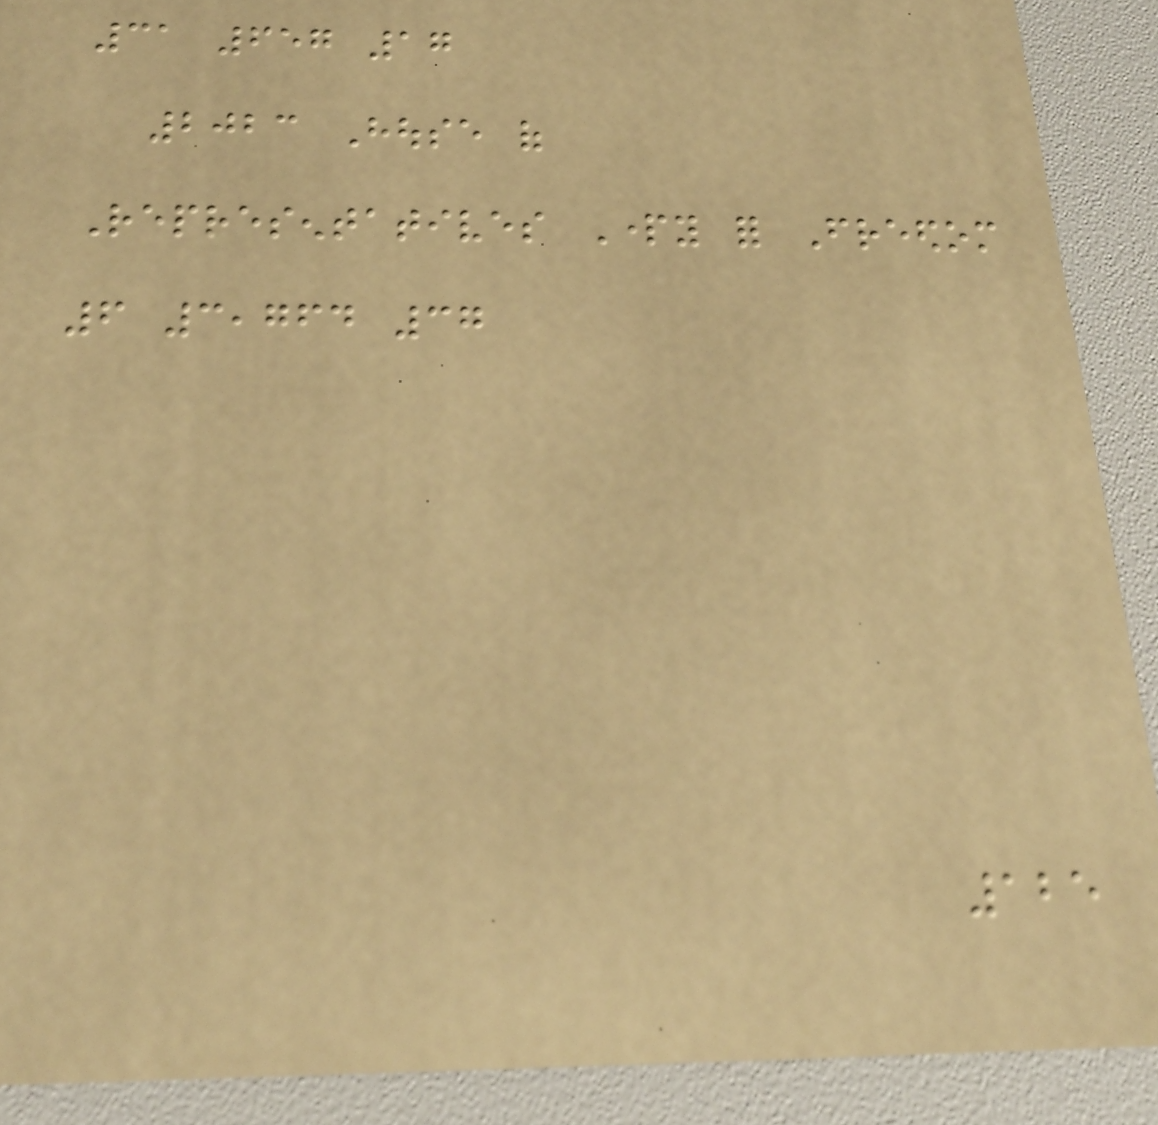31 657 17
2023 House of
Representatives Party for Freedom
6 3,764 37
125
